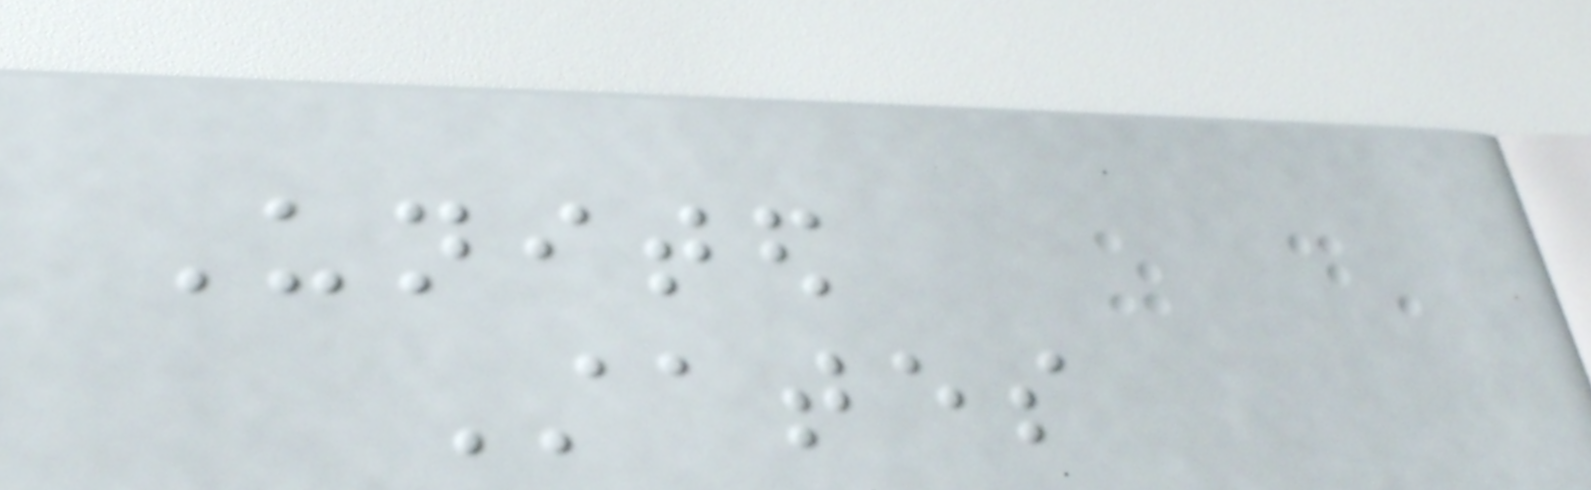United
States
